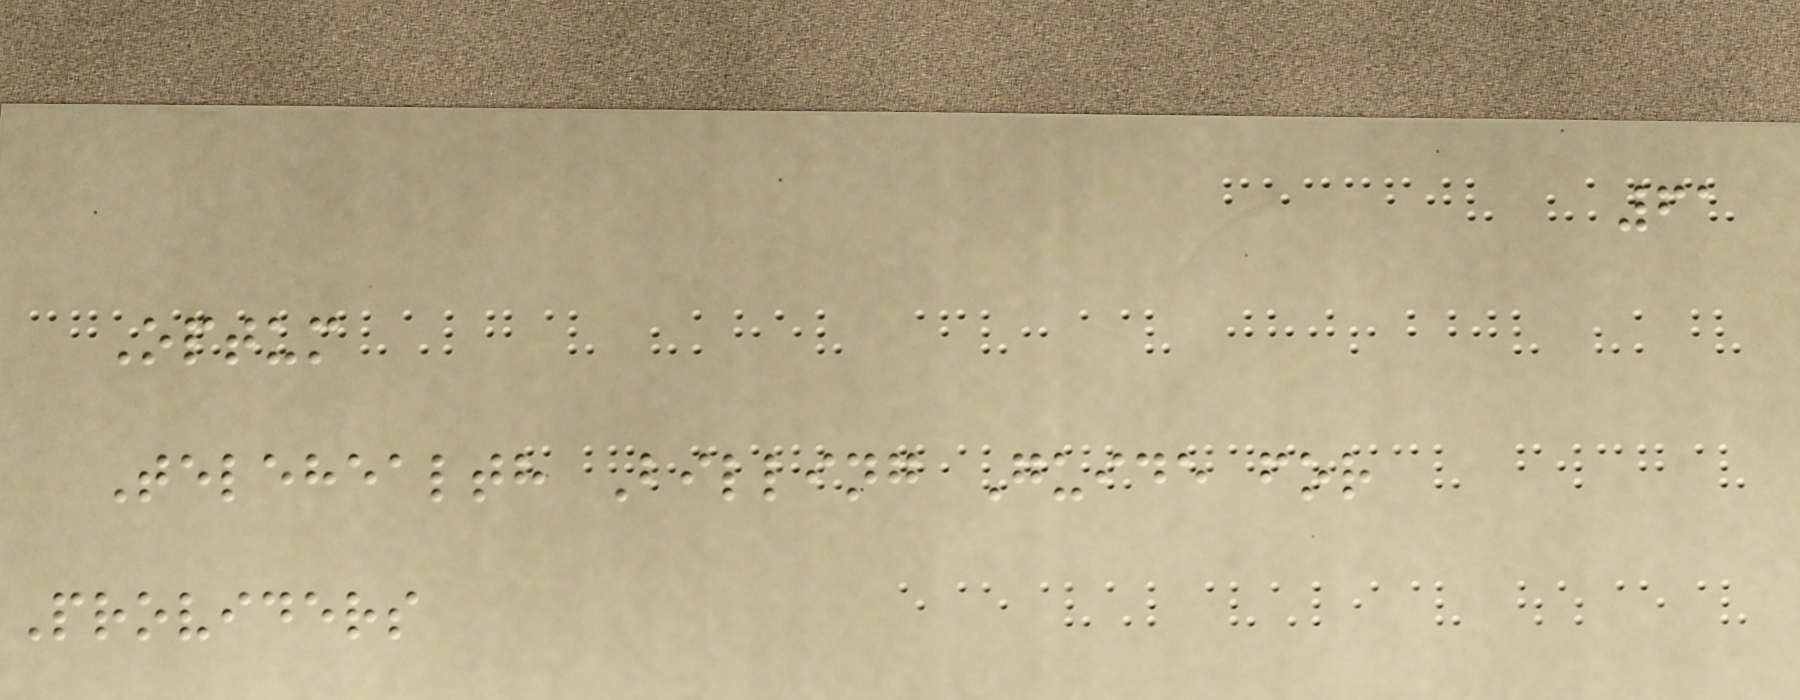61
Optum
Telehealth Billing Guide for
Providers
